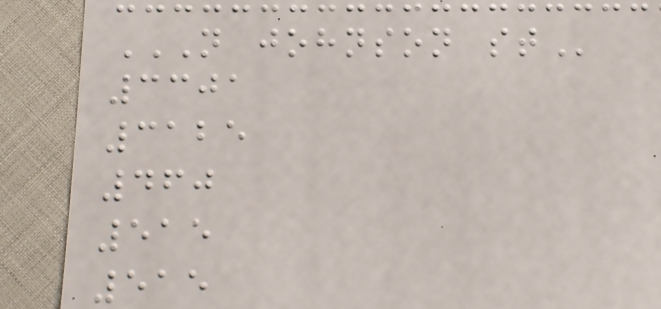N JOHNSON ST
3301
3125
460
515
515
